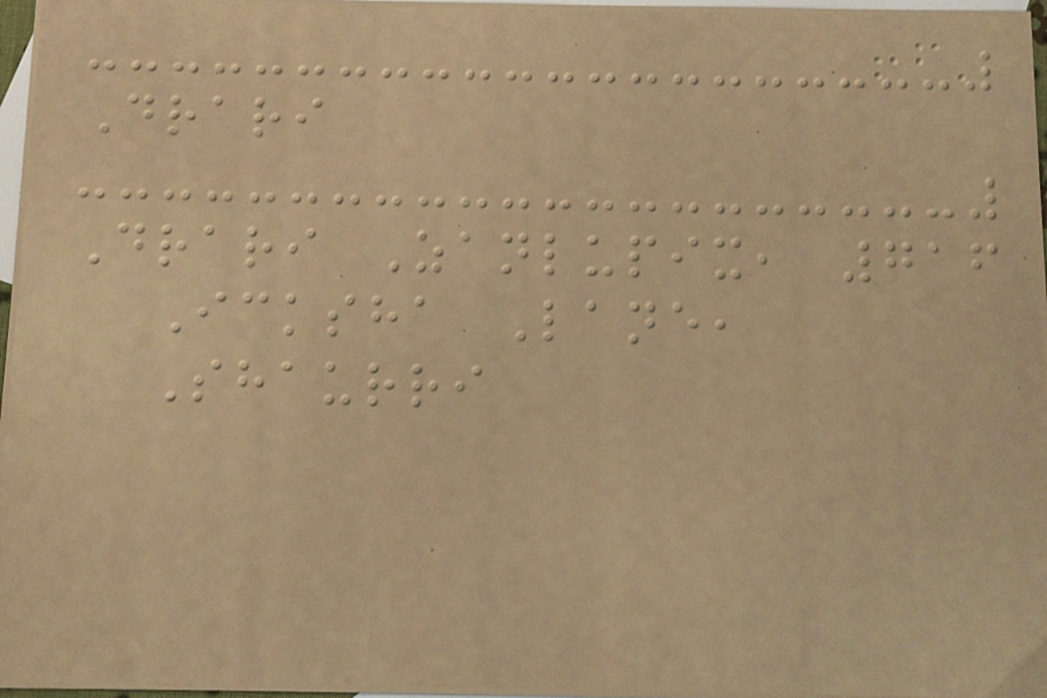Drari
Drari Zanlupix, 716
Icksha Lane,
Shaurri
